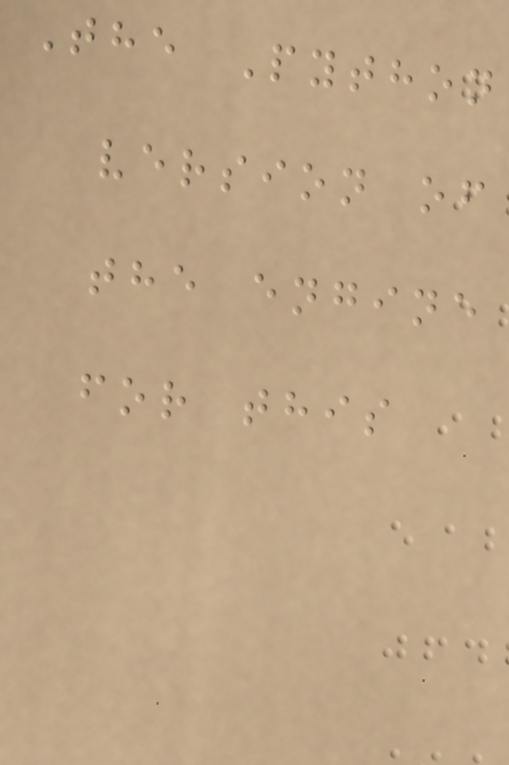The Python
version of
the engine
for this
